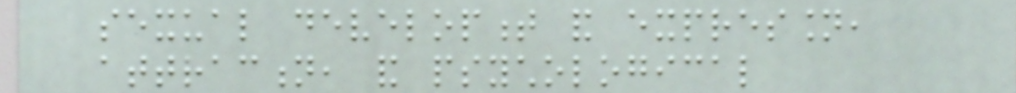sexual development and expression,
attraction, and psychological
